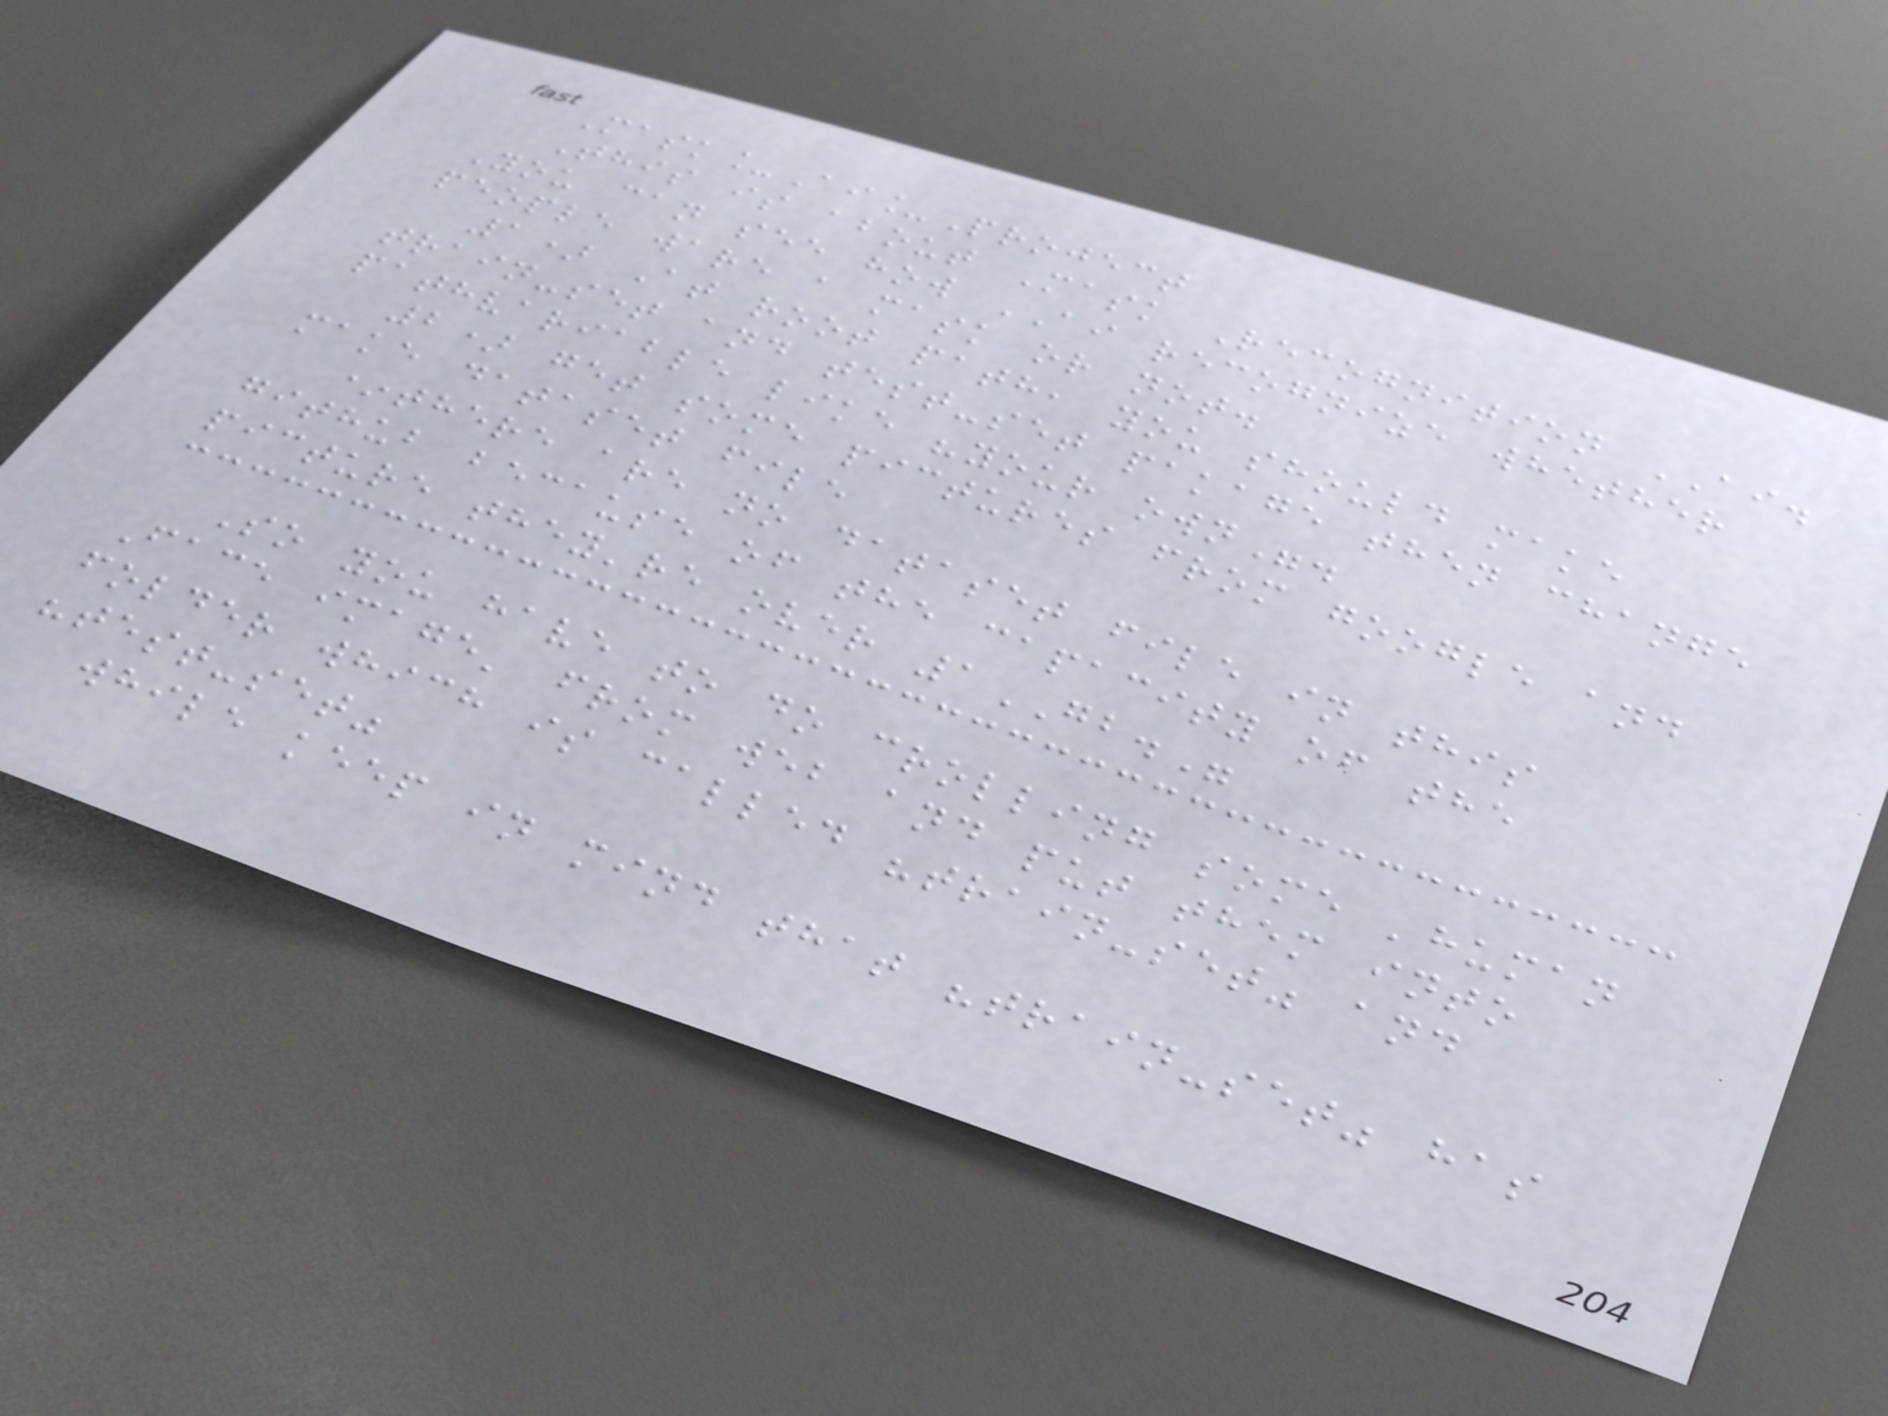Mask_Ai_Project
This is about Mask Recognition AI.
You can see how AI recognize whether
people ware a mask or not.
1) At root path, you should make
train-set and test-set pakage then change
pathvariable like "your own".
2) get some pictures from google and
make dataset file
*there are no dataset file in this
github because of the capacity of the
picture they're over 1GB."
So you have to do crolling some 'human
Face image' from web and put them into
folder which is called "train-set" and
"test-set"
while keep in mind that "train-set" has
